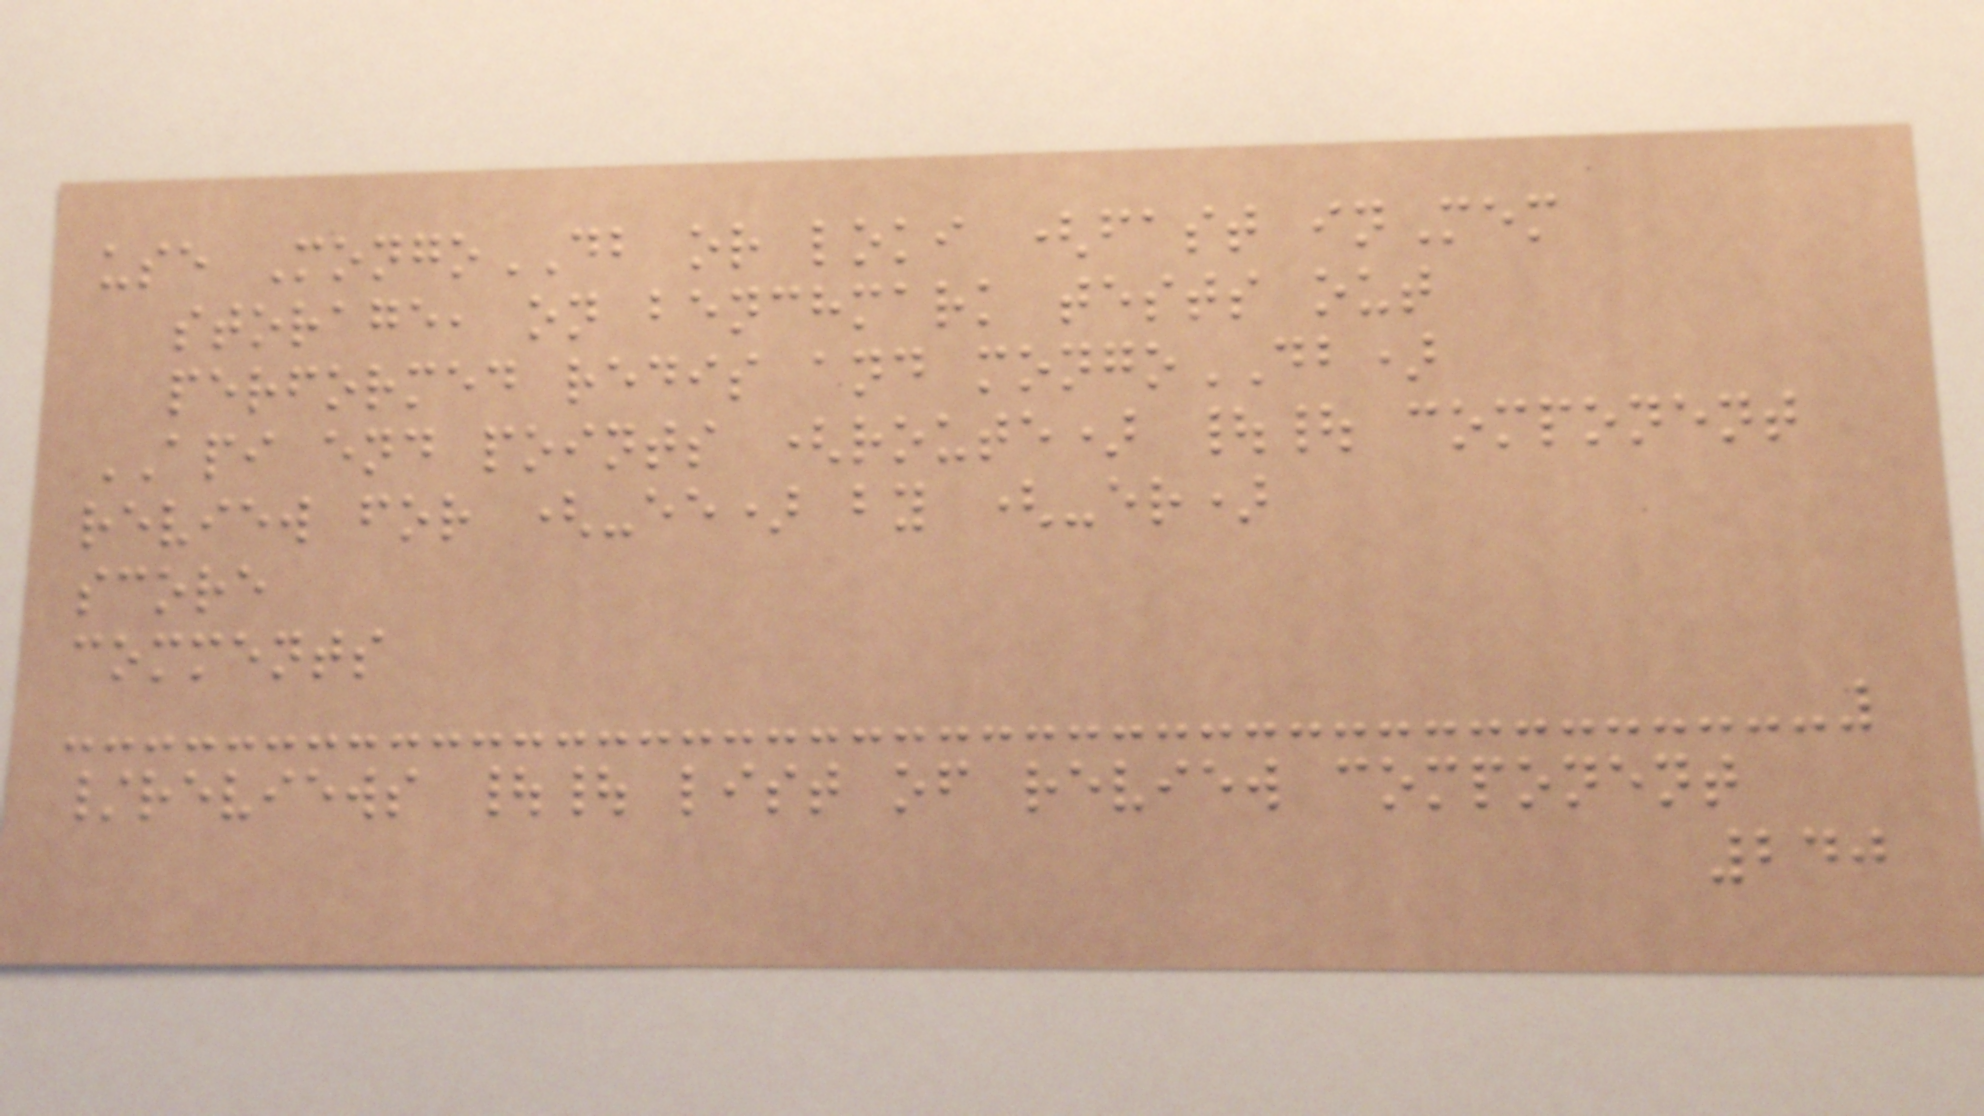use MongoDB or loki (fast inMem
storage, on benchmark tests out
performed redis and mongoDB)
API end points (route) || component
review for (-ee) by (-er)
score
comments
/reviews || list of review component
240
